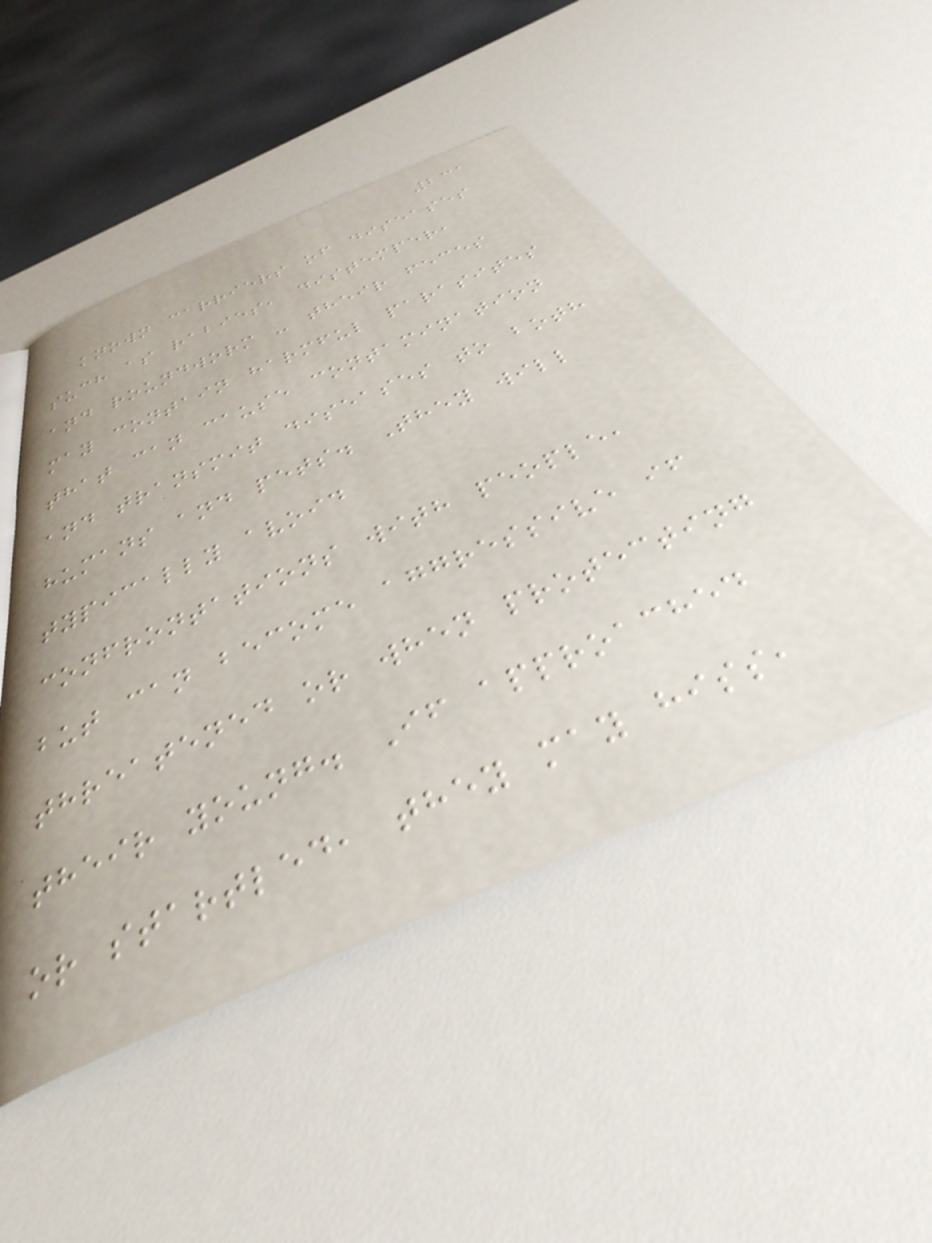231
known carriers of diseases
such as rabies, distemper,
and roundworm - their feces
may contain harmful parasites
that can cause contamination
and transmit diseases to both
humans and pets. They will
typically avoid
confrontations with people,
but can become aggressive if
threatened or when protecting
their young. If approached
or startled, they may hiss,
